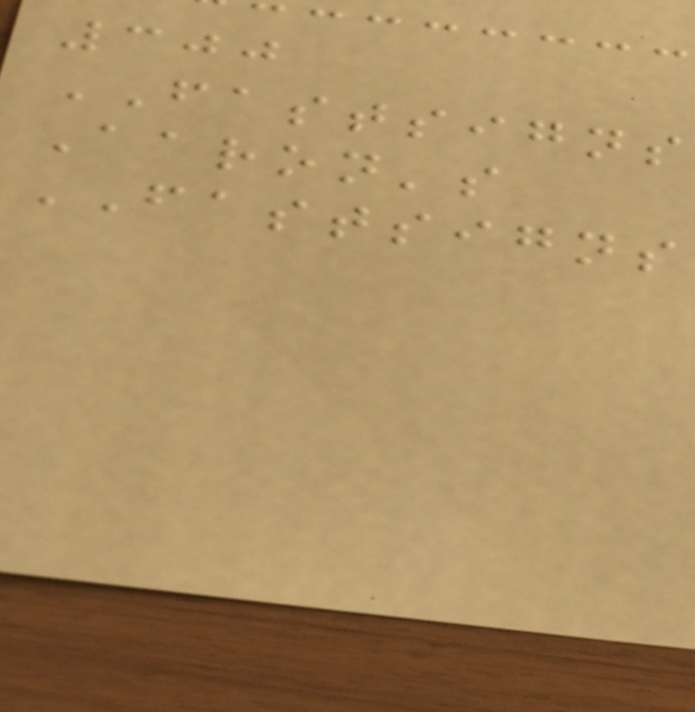300
FASTSIGNS
Aaron's
FASTSIGNS
